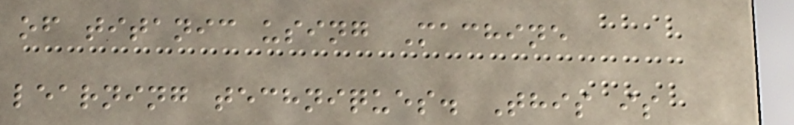of titanic using Machine
learning techniques. This is
